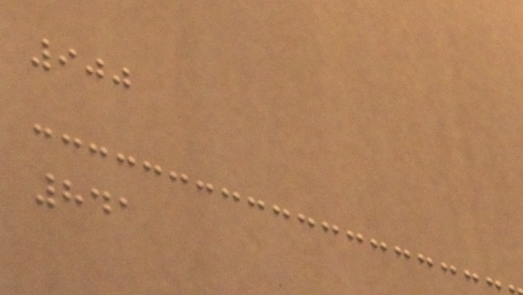900
841
